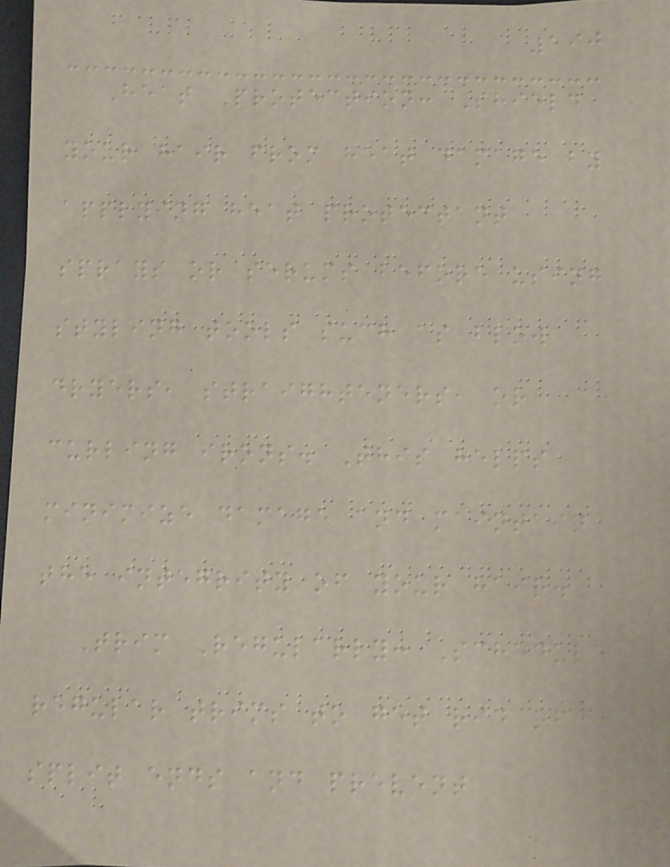190
Heat Protection: Shield
your hair from heat damage by
applying heat protectant
sprays or serums before using
styling tools such as blow
dryers, straighteners, or
curling irons. This helps
minimize damage and maintain
the integrity of your hair.
Trim Regularly: Schedule
regular trims to get rid of
split ends and prevent
